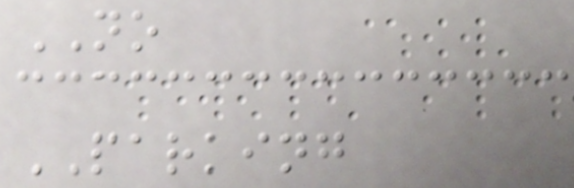NO
PARKING
